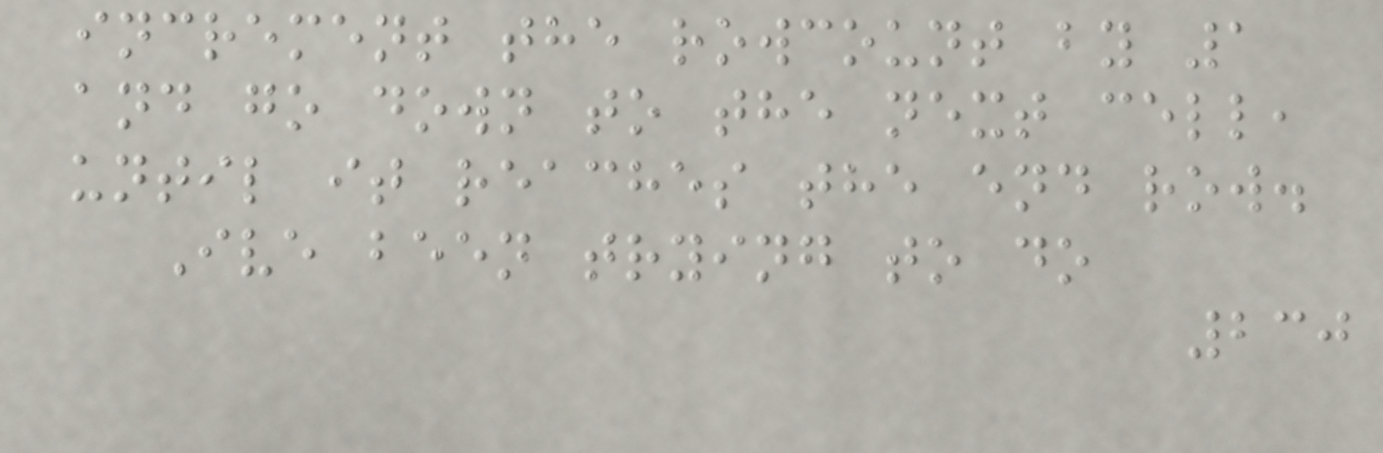increment the rowcount by 1
and go down to the next cell,
until it reaches the end row.
Ive been trying to do
230
